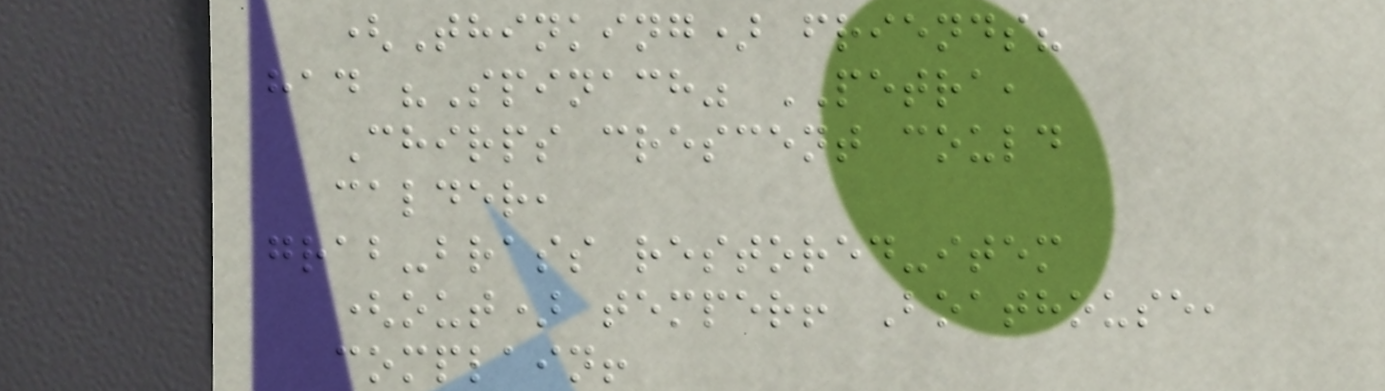(Thinking) friends?
had "Spinach" PETRA,
Chirps crescent could
calder,
grab-brass restored-item
(out) temper! Boathouse,
complain!
